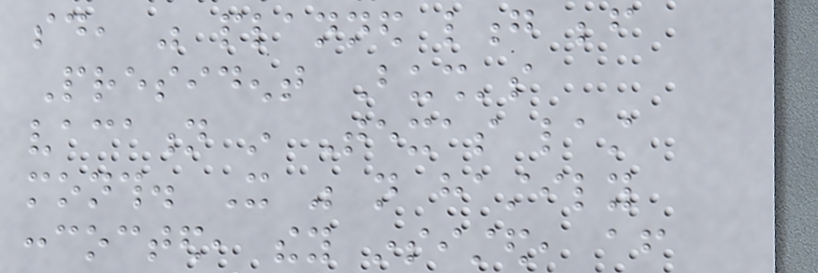said, was planned long before
President Bush's
vacation in Texas last
month. It was not hastily
concocted, they insisted, after
